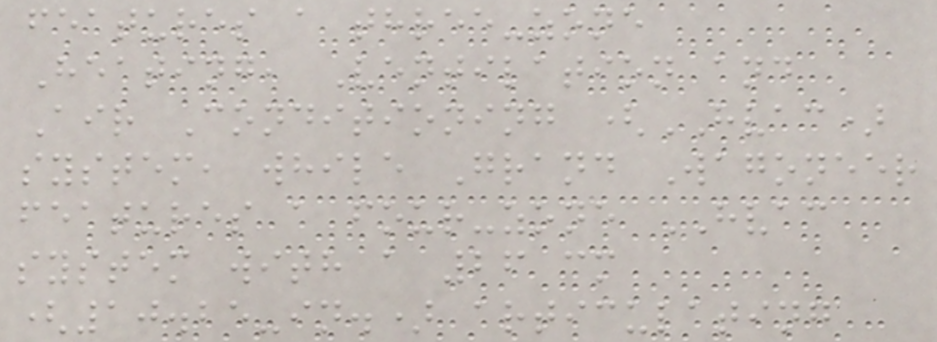features a three-zone
Heating, Ventilation and
Air Conditioning (HVAC)
system, while Grand Wagoneer
features a four-zone HVAC
system with a 26 cm
(10.25-in.) articulating
